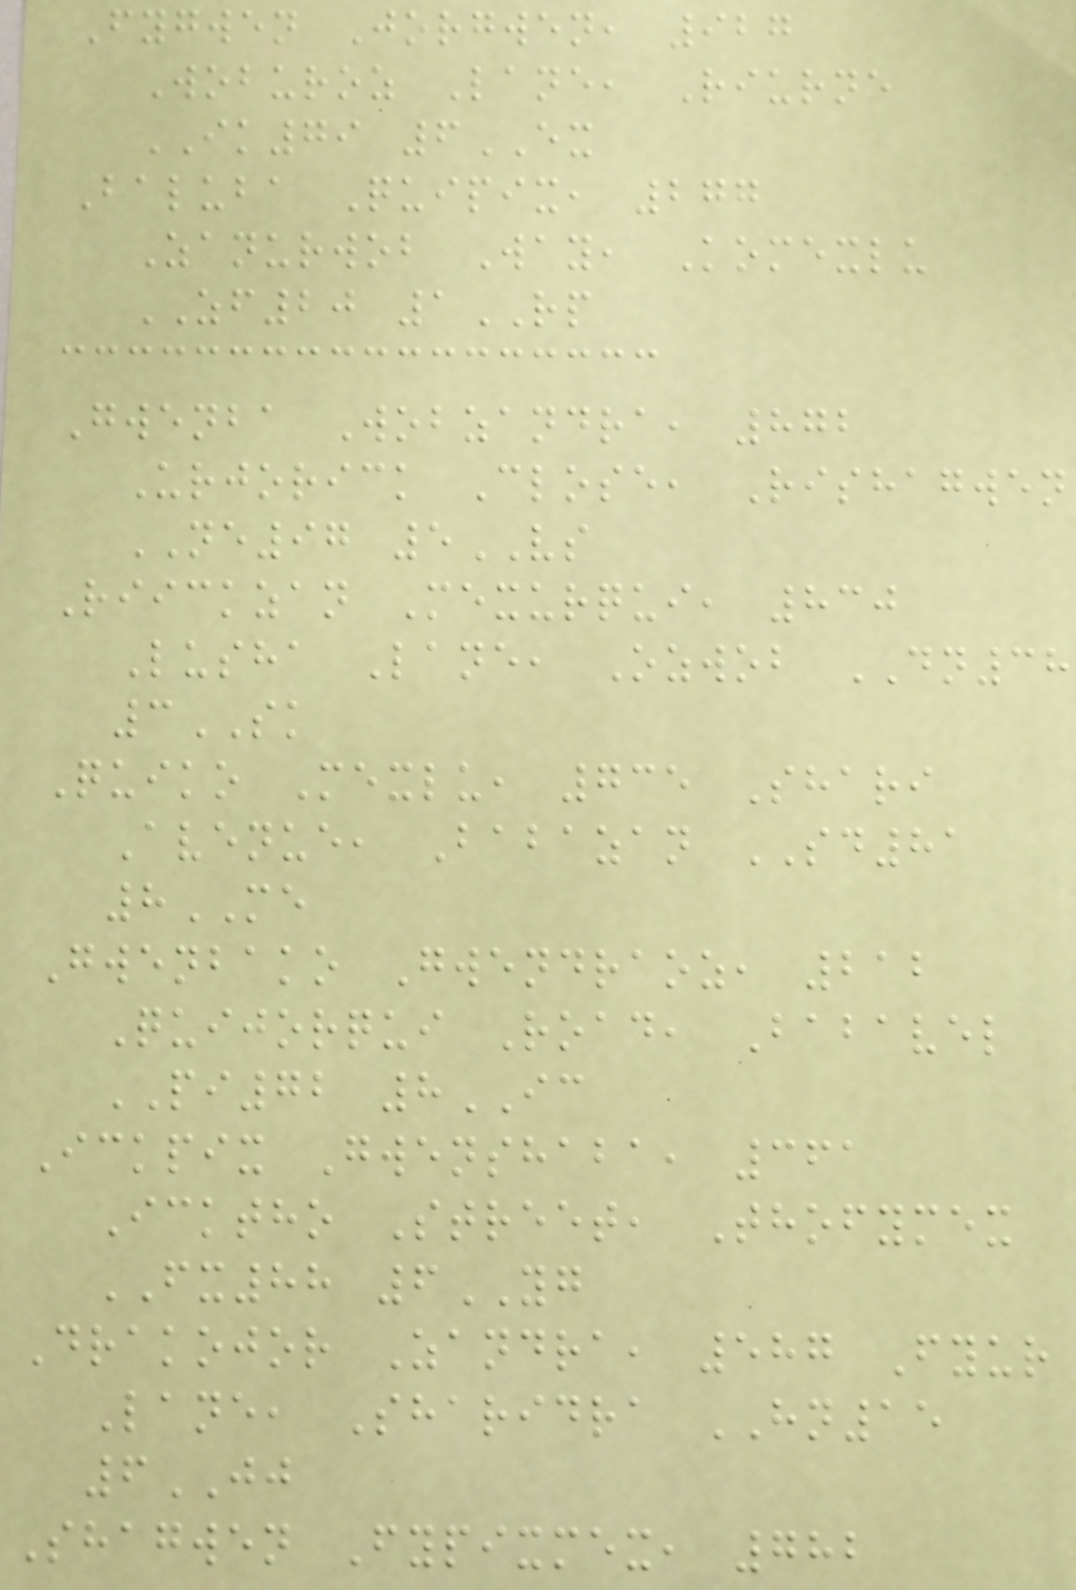Fygwen Jorgwen, 927
Woburoz Lane, Riurne
IK79 6EX
Baluba Quipix, 277
Zanurwob Way, Komexlu
ZF20 1RP
Gwenba Wobzandra, 872
Urjorick Close, Rishagwen
NE97 5VS
Riickzan Mexurqui, 830
Lusha Lane, Ozwob DN38
3SK
Quiko Mexlu, 735 Shari
Avenue, Babazan SD81
8ME
Gwenbako Gwendraoz, 212
Quijorqui Road, Babavel
PI72 8IC
Ickpix Gwenshaba, 361
Icktho Street, Thofymex
FX88 6YG
Drakojor Zandra, 587 Fyur
Lane, Sharidra HN15
6JJ
Shagwen Fypixmex, 782
